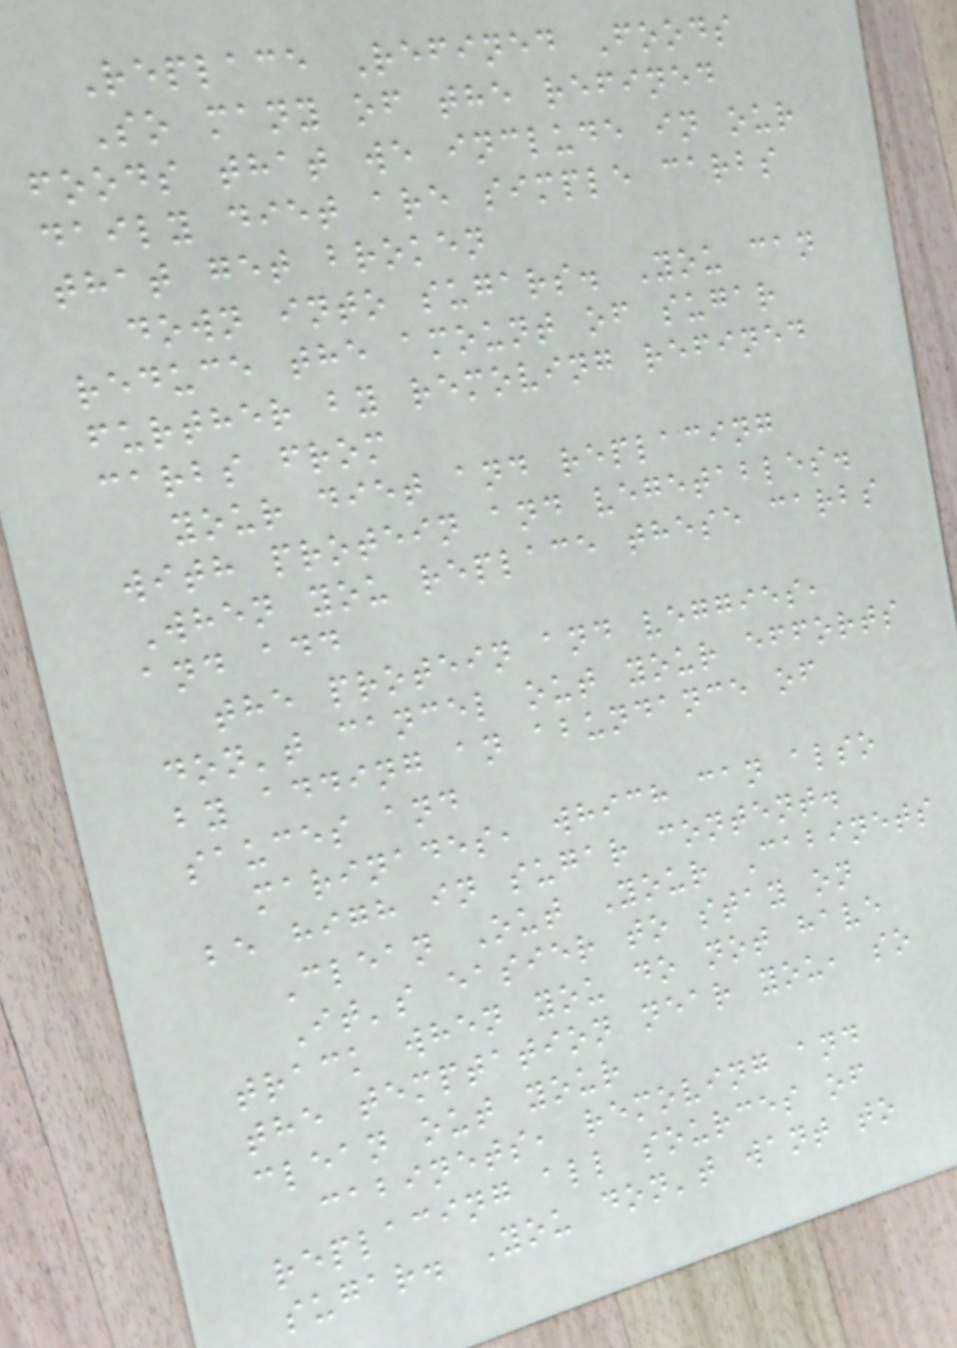Replace Refined Foods
So many of the refined
foods that we include in our
daily diet are simple carbs
that get broken
down into sugars. You can
reduce the amount of sugar
further by removing refined
carbs from
your diet and replacing
with protein and vegetables.
When you replace these carbs
and add
the protein and veggies,
don't cancel out your efforts
by adding an abundance of
sauces and
marinades, which can also
be high in sugar content.
Clean Out Your Cabinets
It's easier to stay on
track when you do not have
the temptation near you, so
clean out your
cabinets, removing and
replacing all sources of
sugar. You don't want to
